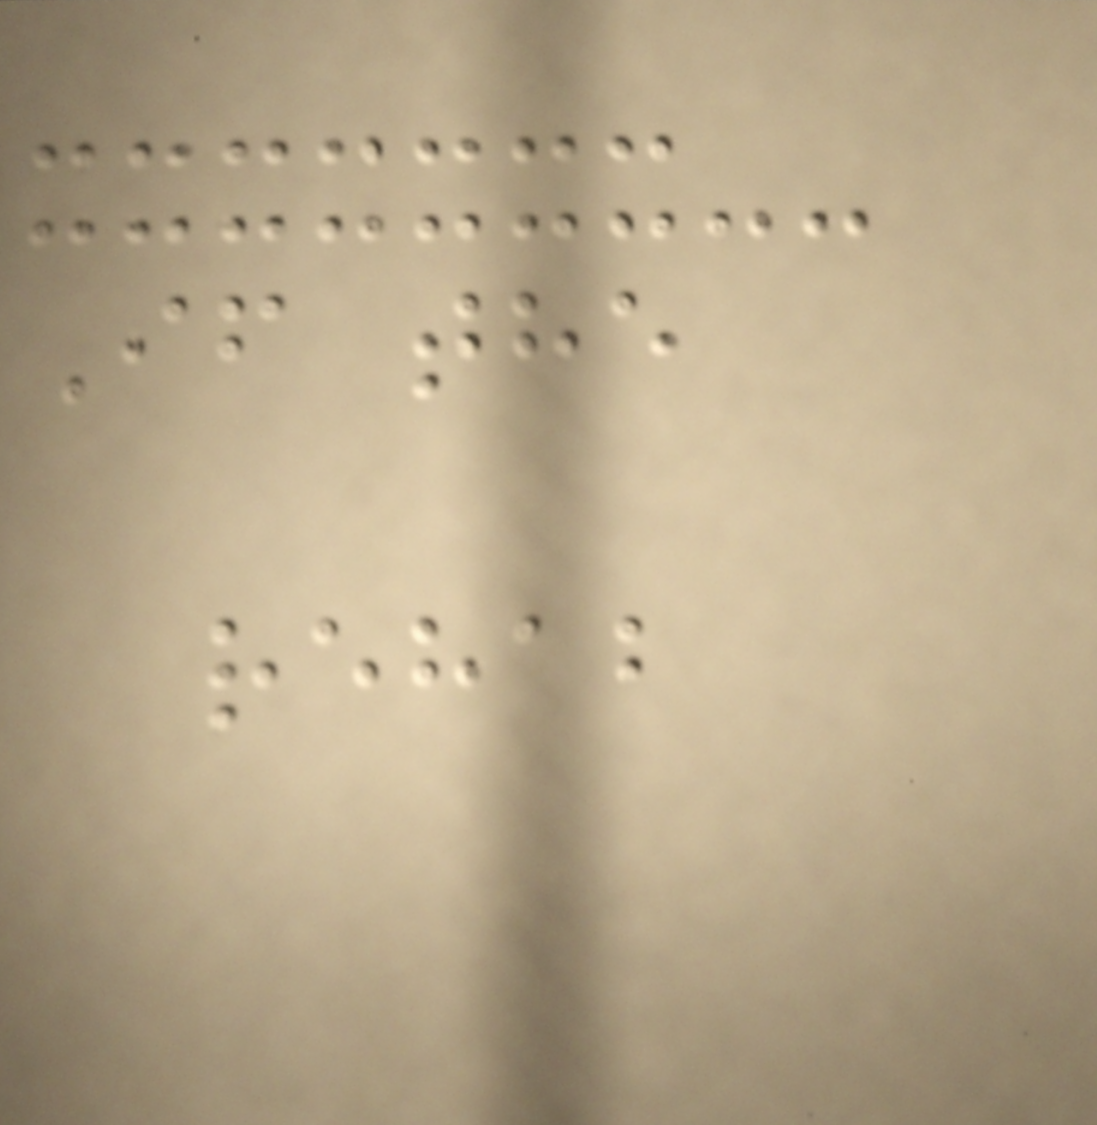If the
rehab
